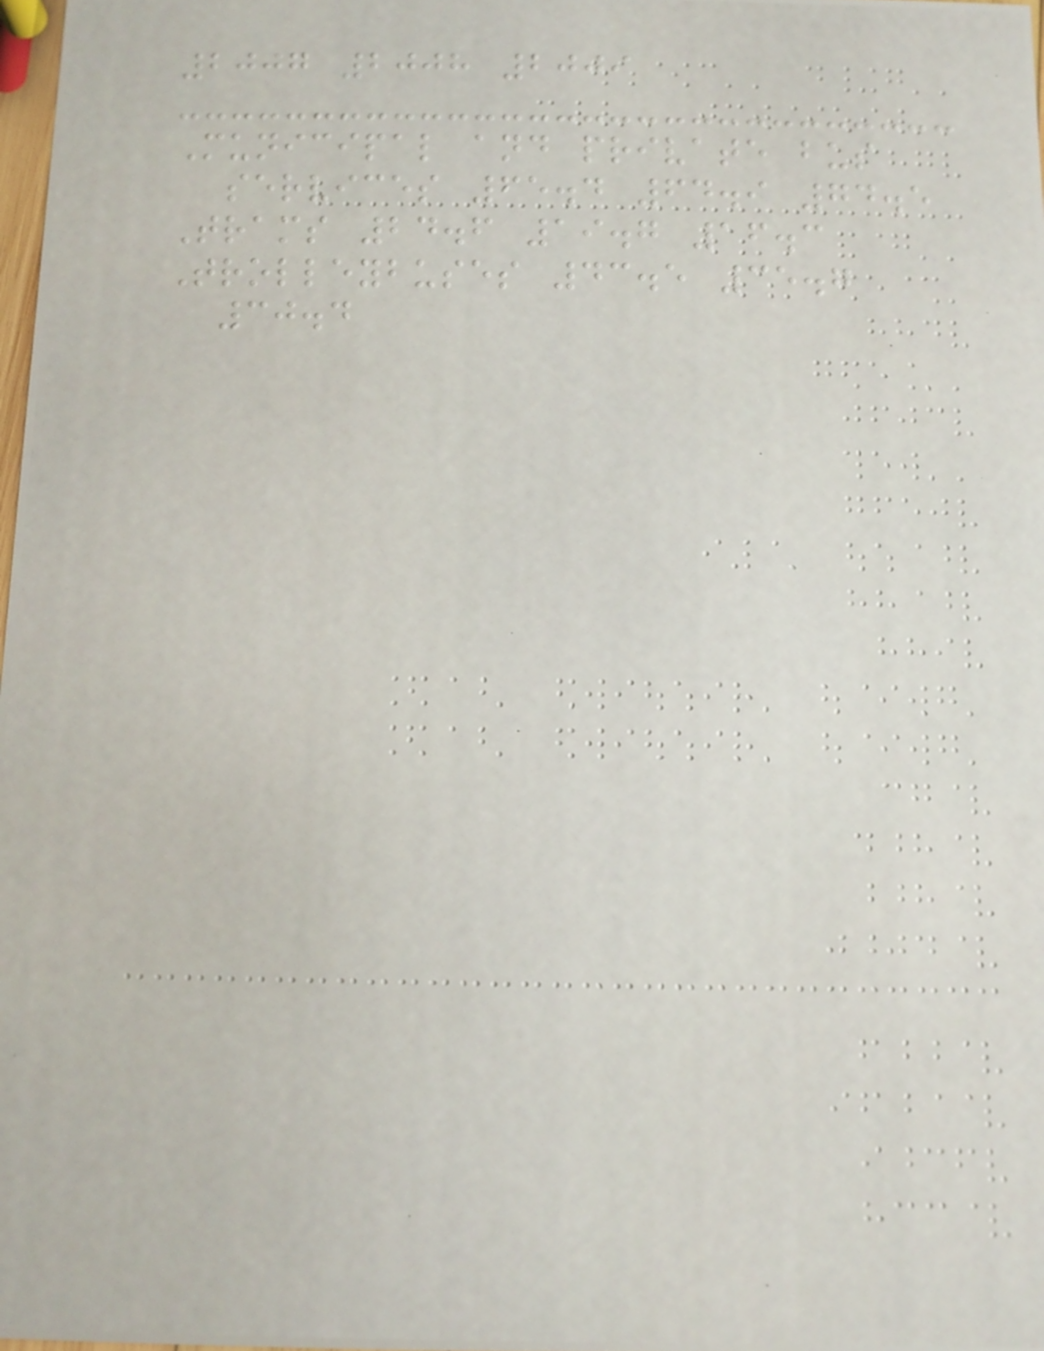2007 2008 2009
Municipal and private bus
services 65.4 64.9 74.5
Trams 24.6 19.7 16.3
Trolleybuses 43.5 35.7
30.4
